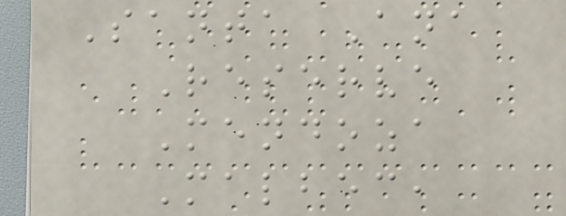Santa Ana
Reserve
Mendoza
Malbec,
